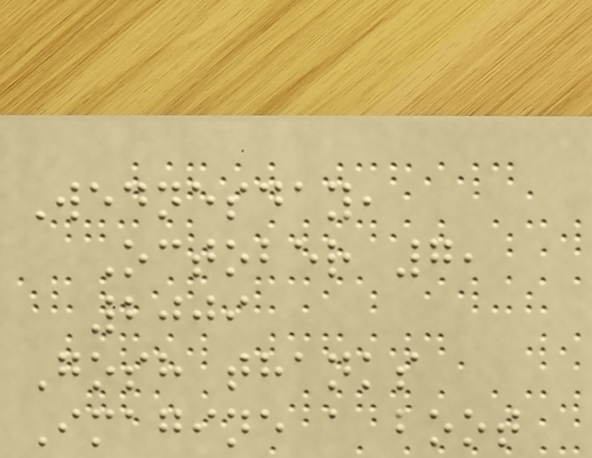Wednesday,
October 7,
2009
Gosh thanks
Imagine a boot
